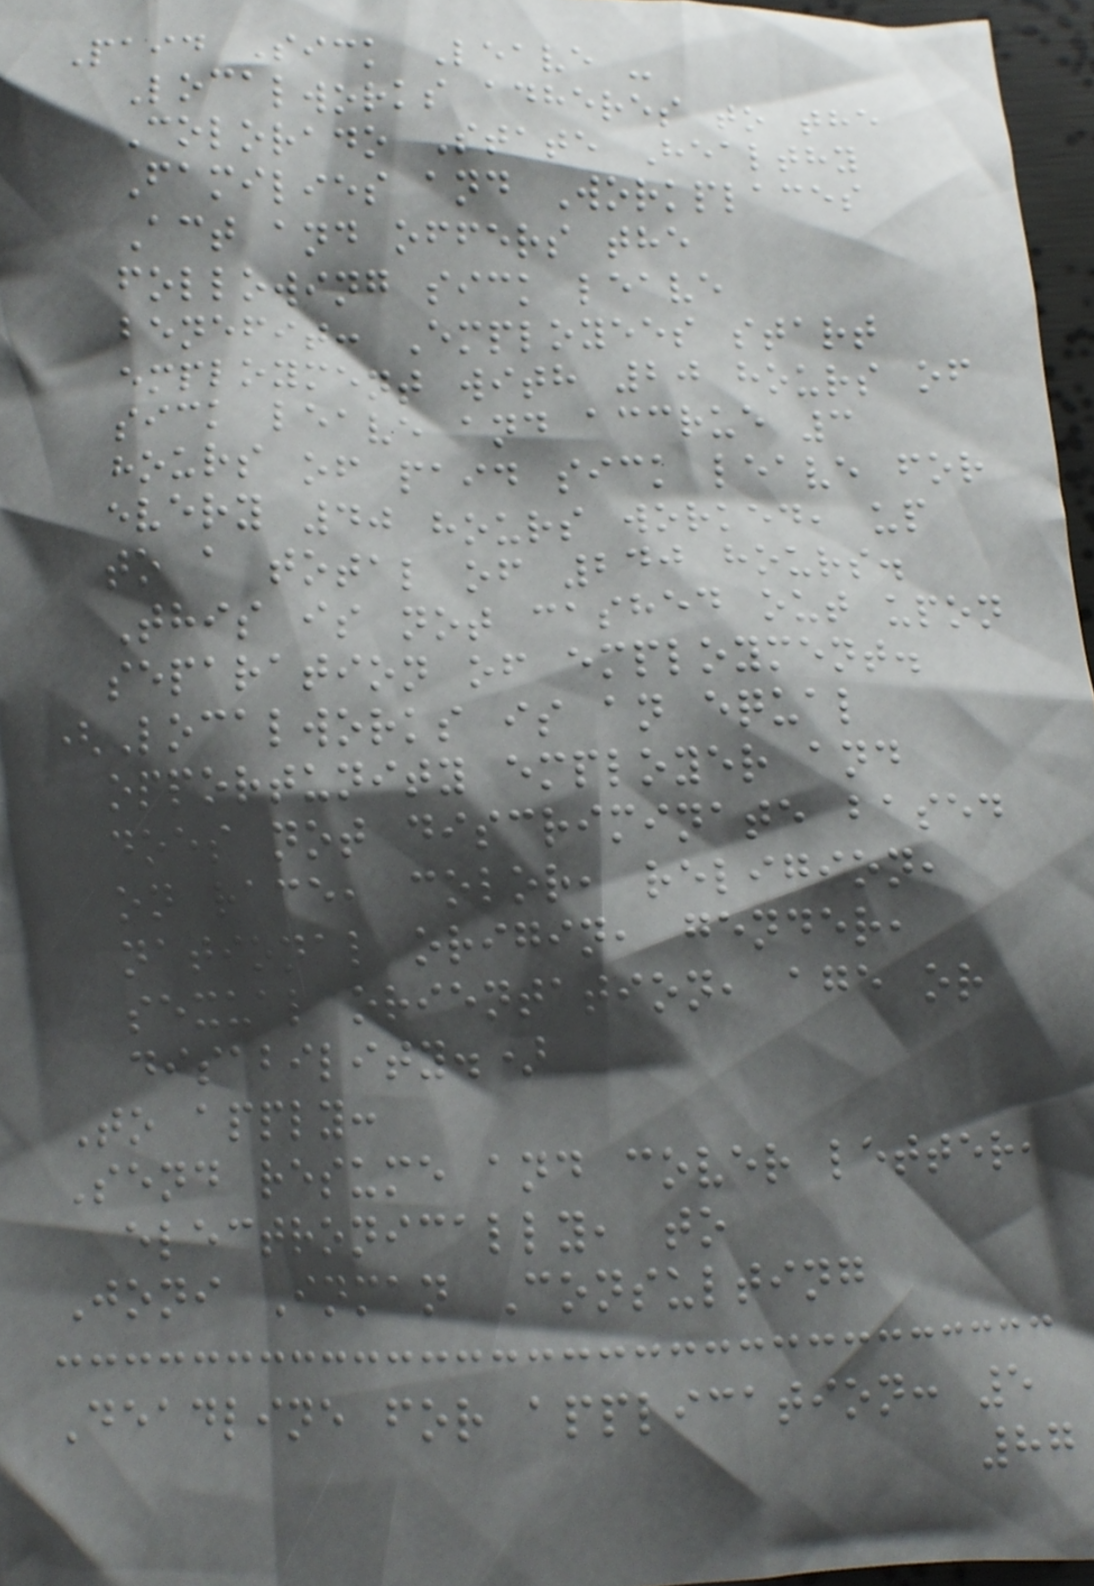Paid Sick Leave -
Localworks adheres to the
Colorado State Healthy
Families and Workplaces
Act and offers the
following sick leave
benefit: Employees start
employment with 20 hours of
sick leave and accrue 3
hours of paid sick leave for
every 40 hours worked, up
to a total of 240 hours.
This is not cashed out upon
separation of employment.
(Localworks is an equal
opportunity employer and
does not discriminate based
on race, color, religion,
national origin, gender,
sexual orientation, age or
disability.)
To apply:
Send resume and cover letter,
electronically, to
Joni Inman Consulting
Deadline for application: 5
87
